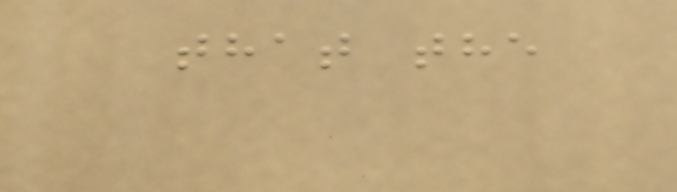that the
